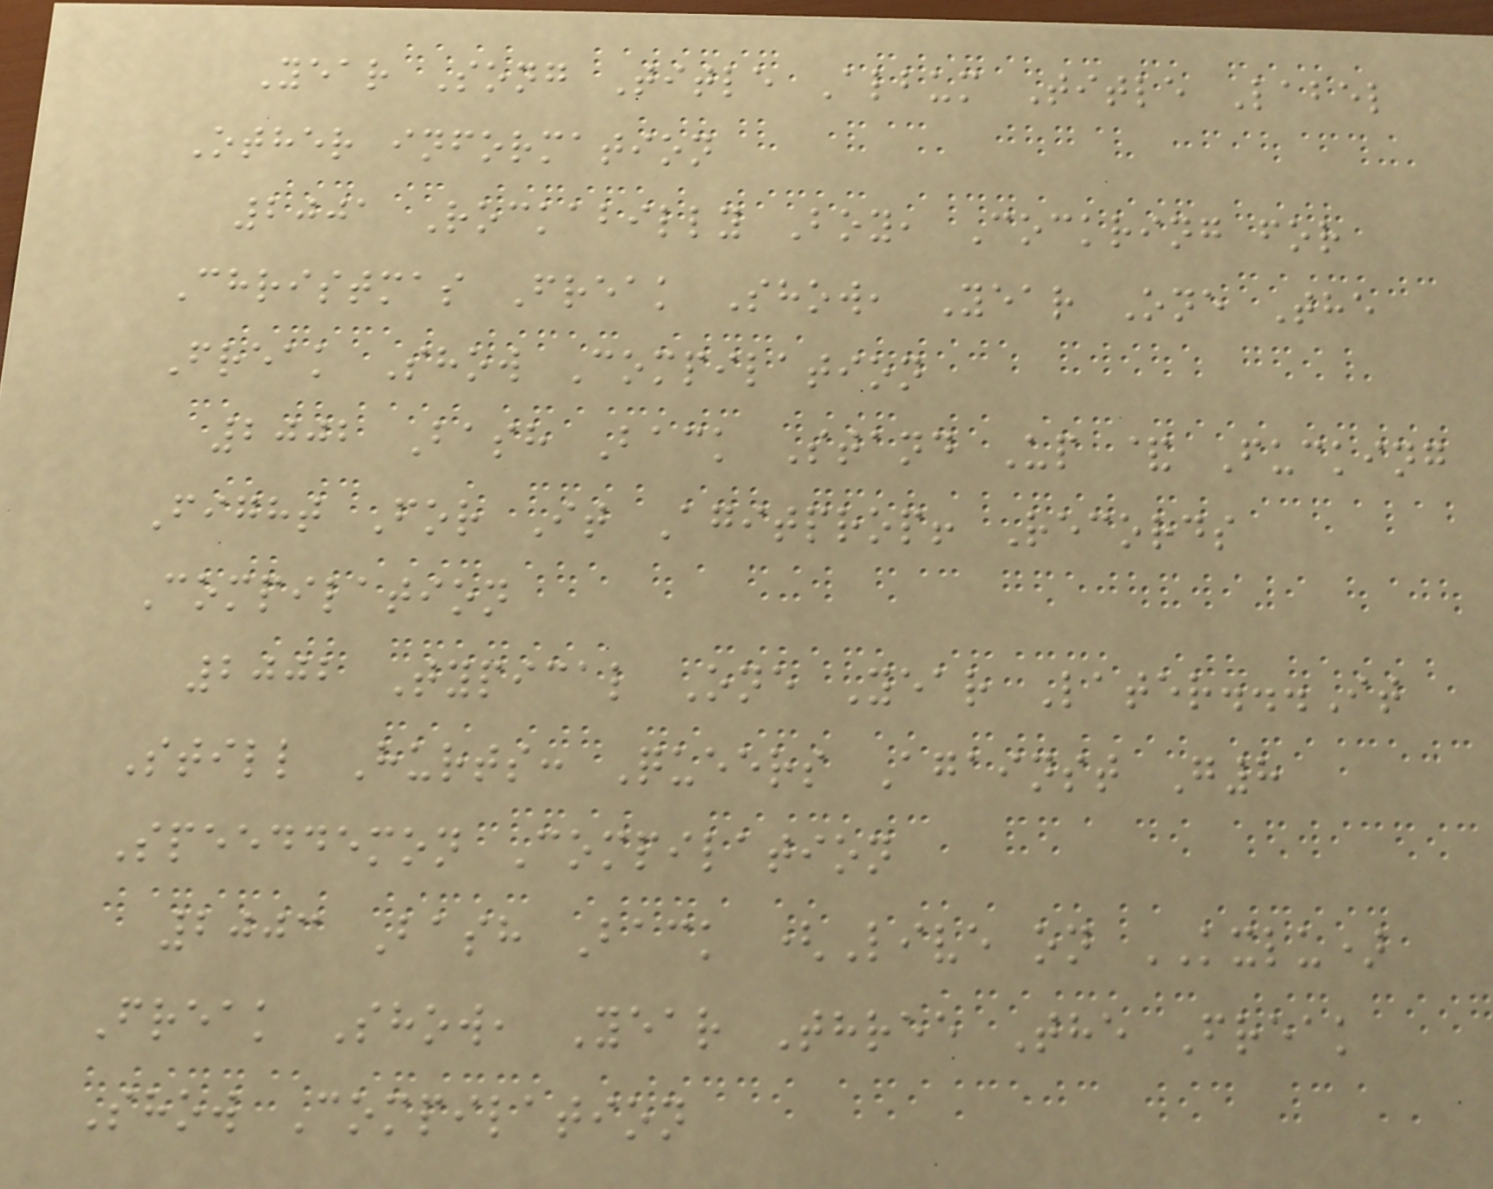Year Song Title Album Title Label
Other information
2001 Rockabilly Boy, Cockring for
Christmas Freak Show, Year One The
Freak Show Compilation
2002 Bash Back Stand Up & Fucking
Fight For It Agitprop! Records
Compilation
2002 Typical One Year Later...It
Still Hurts: Queers Against G8
Speeddemon Compilation
2003 Bash Back (Live on KXLU)
Freak Show, Year Three The Freak
Show Compilation
